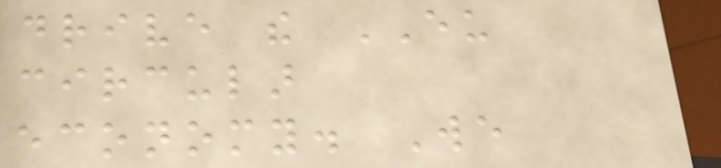drive the EU
circular
economy. We
